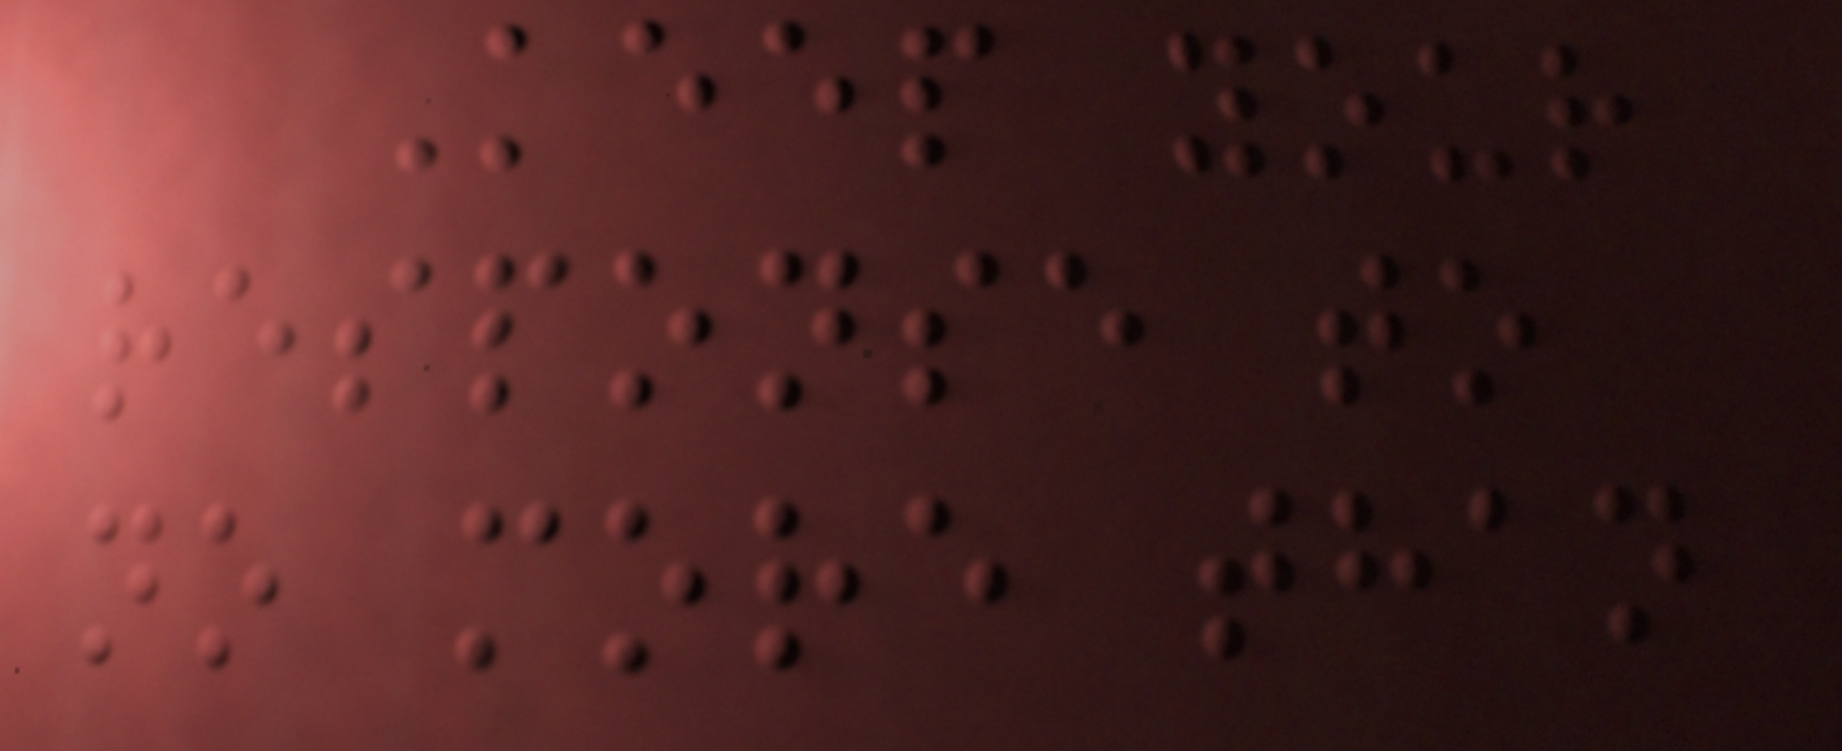Keep your
response to
no more than
